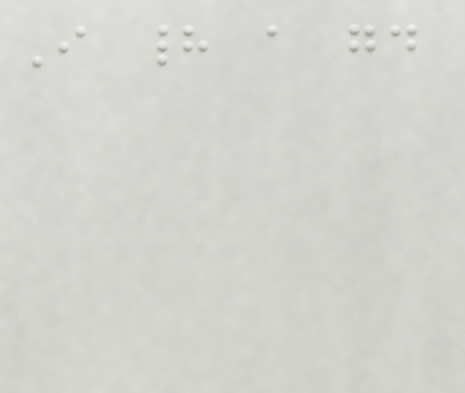I had a good
